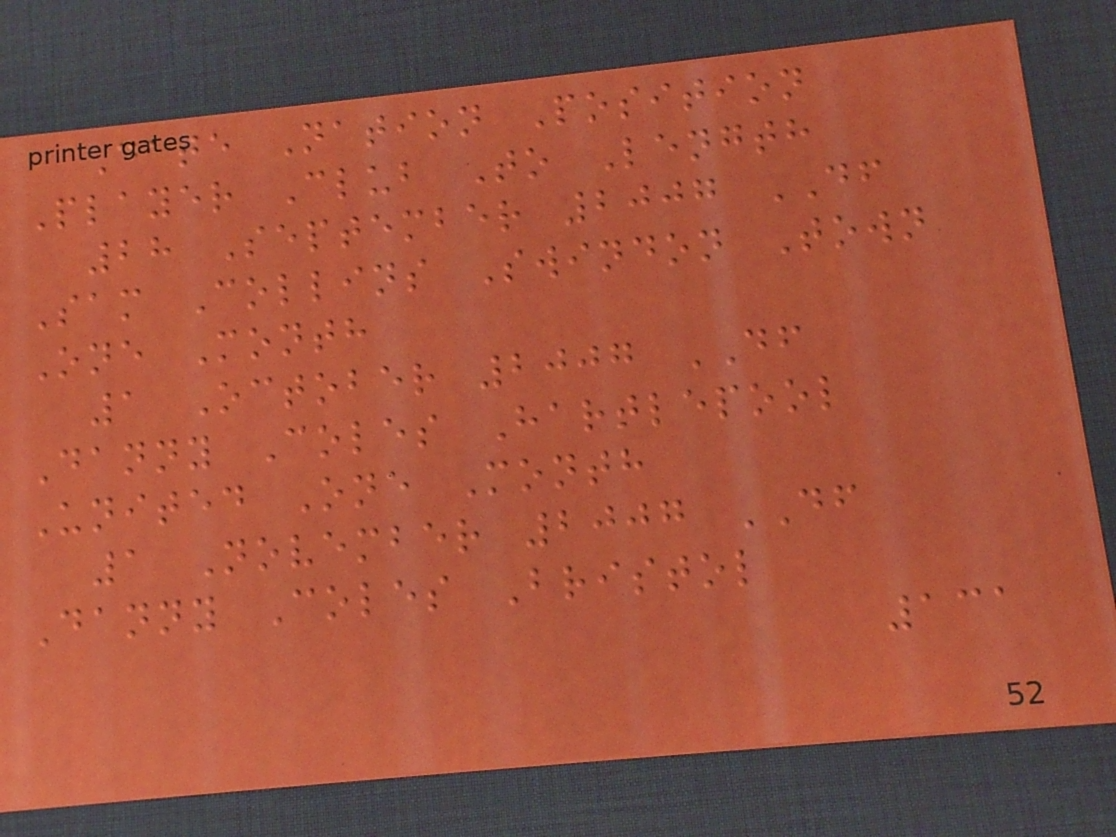Date Nation Position
Player Club To Length
28 September 2007 DF
Sam Collins Swindon Town
One Month
1 October 2007 DF
Danny Coles Hartlepool
United One Month
1 November 2007 DF
Danny Coles Bristol
131
